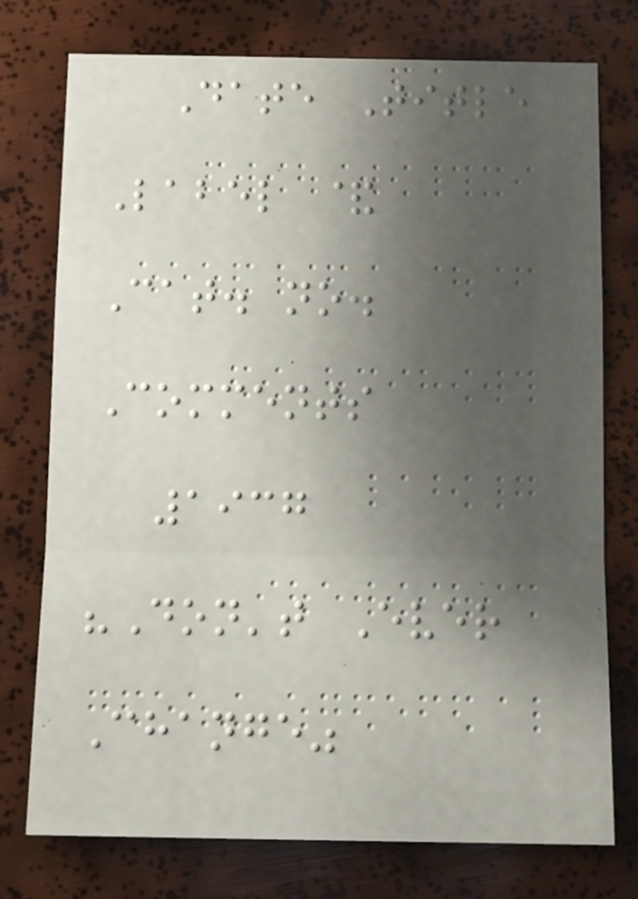Date Title
Label &
Cat. no.
Comments
1937
"Don't Ever
Change"
